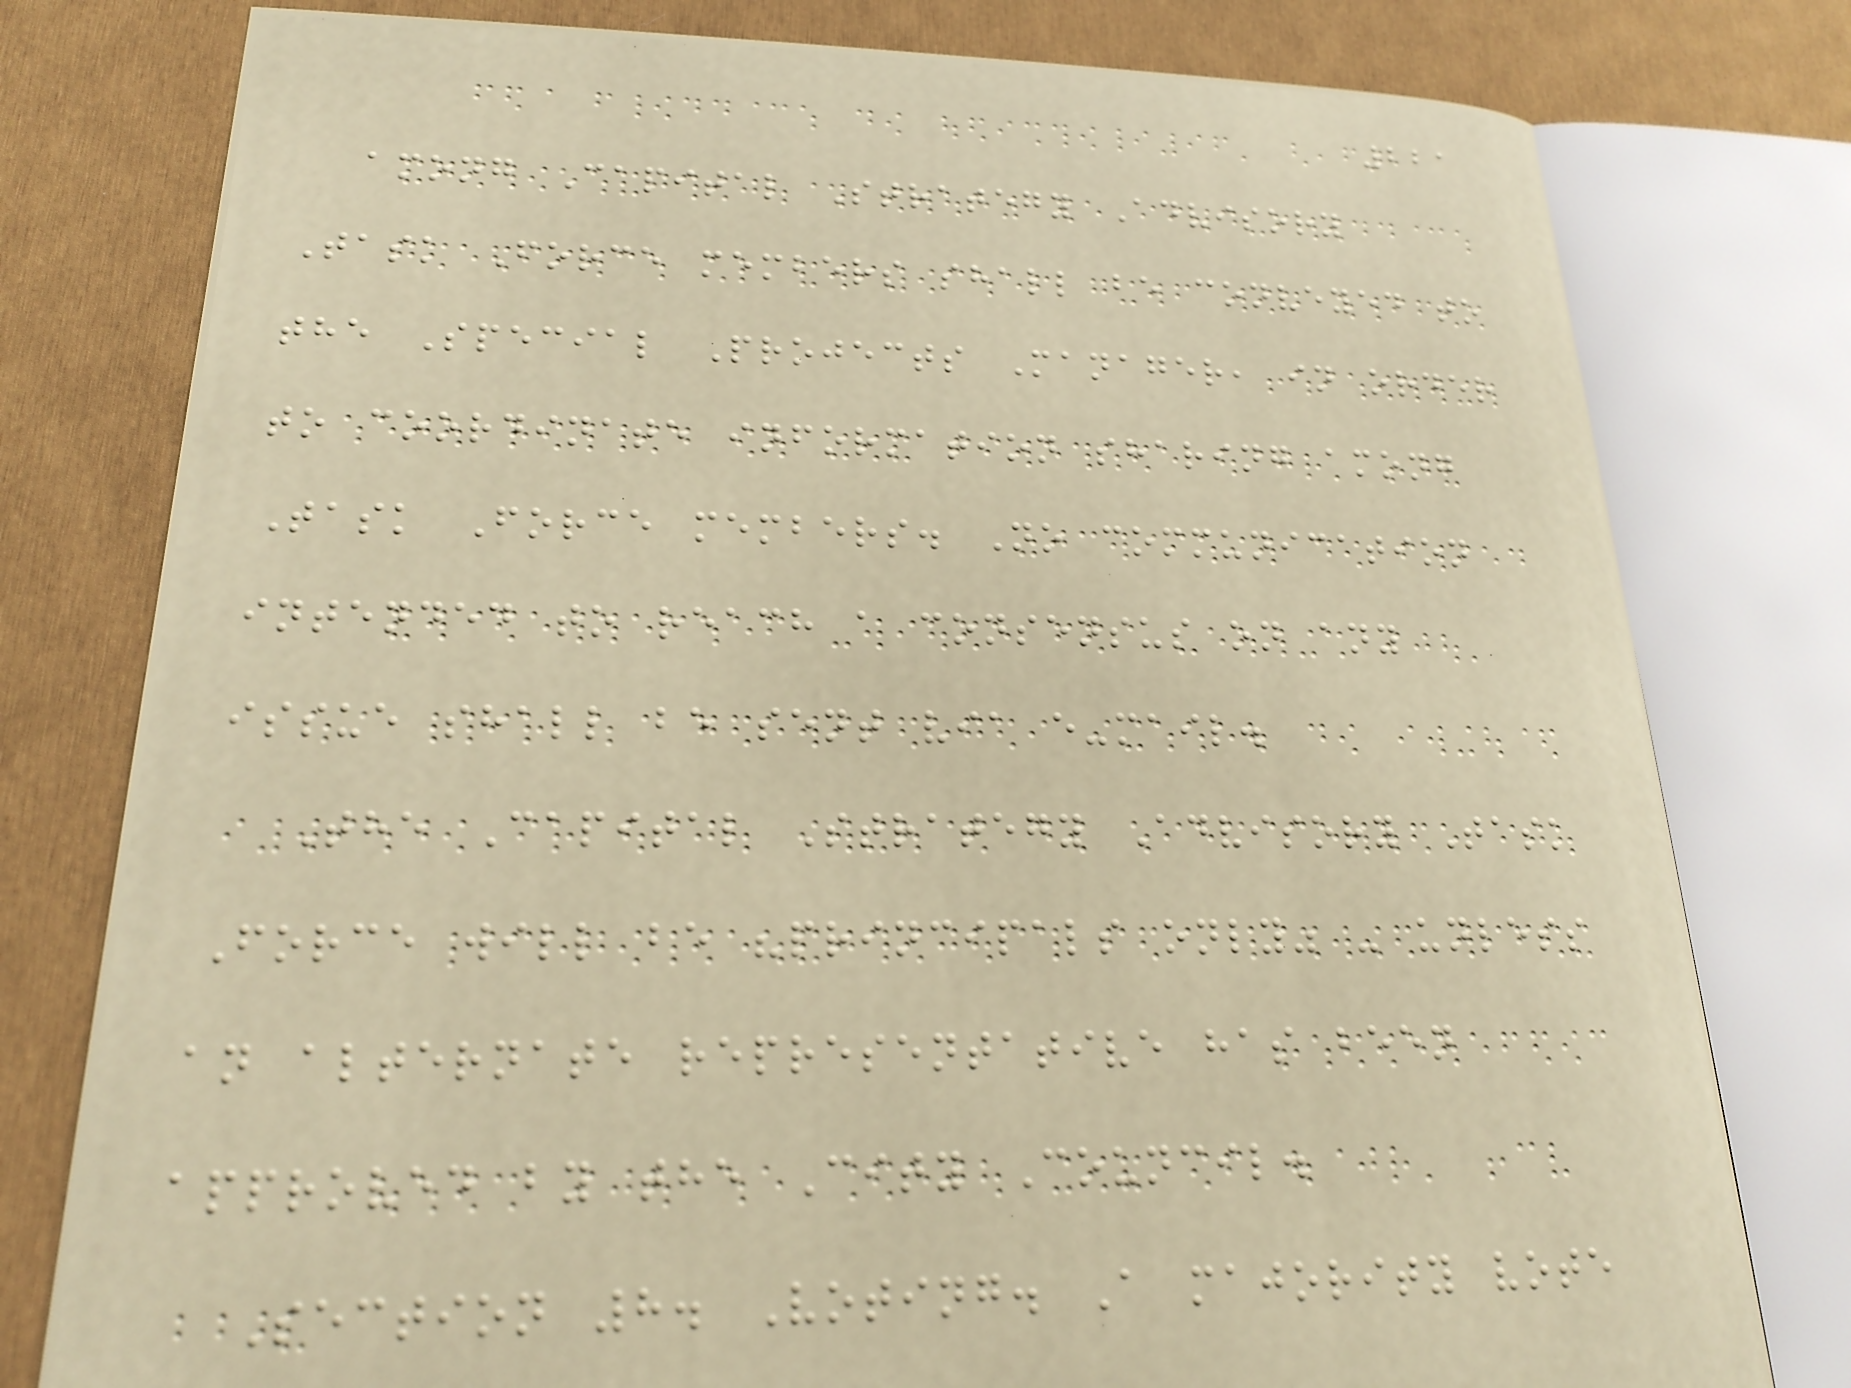221
among Capital Strategy Advisory
Task Force members shall be conveyed to
the Special Projects Manager, in order
to coordinate information sharing among
Task Force members. No communication
intended to reach a consensus on any
issue shall be sent via e-mail.
The Capital Strategy Advisory Task
Force will be "principals only" - unless
an alternate representative has been
approved by the City Council.
Section 8. Voting. A majority vote
